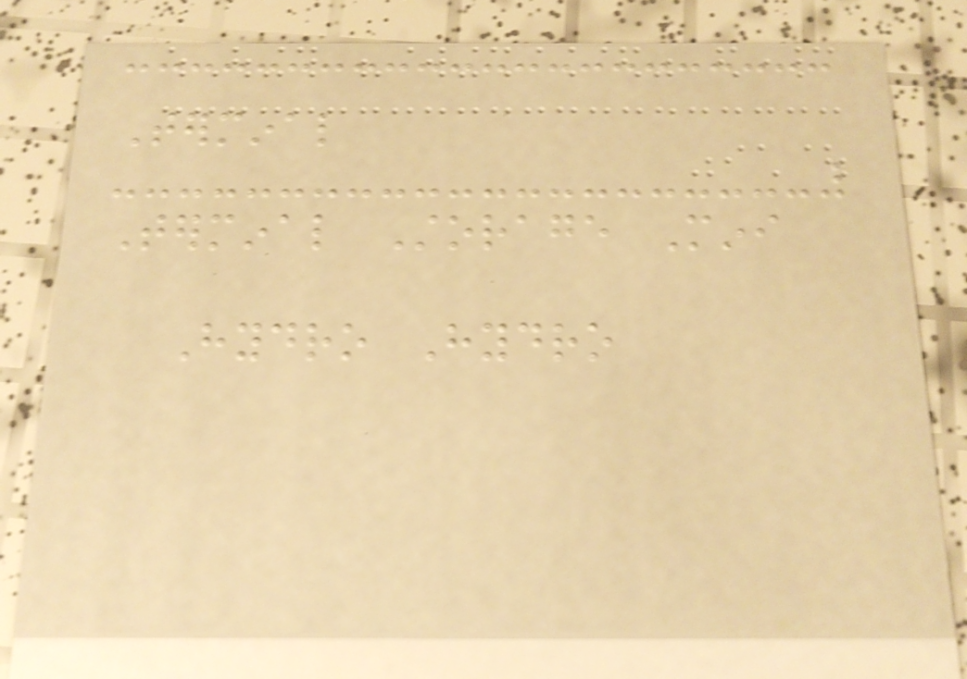Terminal
Terminal Storage Mini
Hydro Hydro
